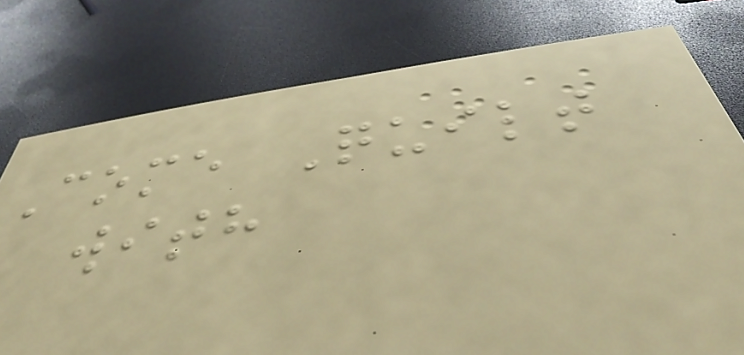Come Quilt
with
